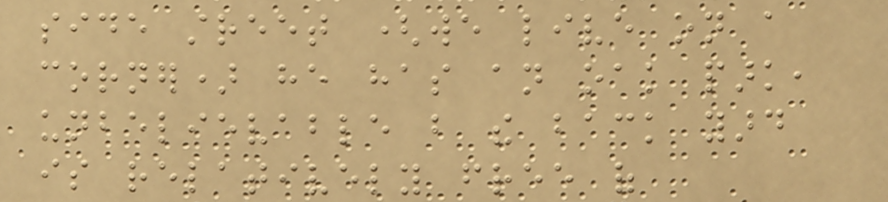side street (we live on a
corner) he has an oak park,
unbelievable but the back yard
is relatively free of
